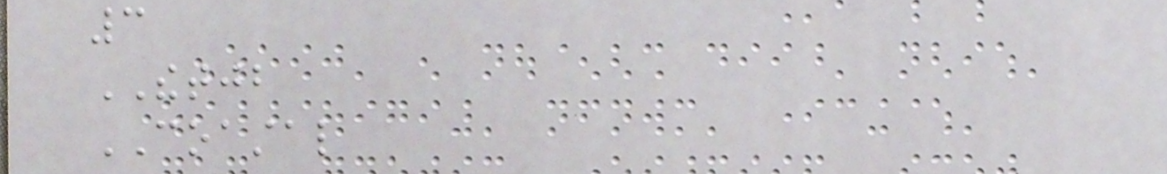3
THETJB
COASTAL
